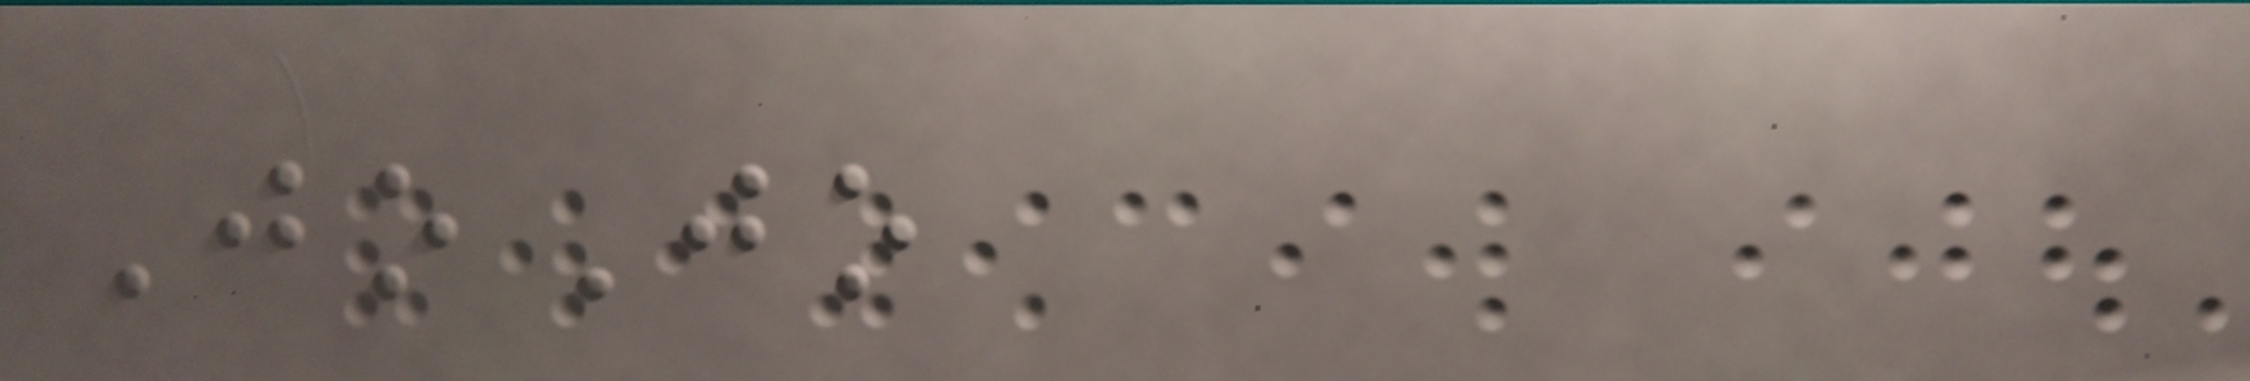JoJo
